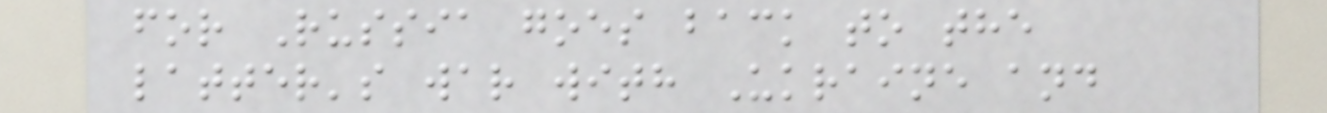for Russia goes back to the
latter's war with Ukraine and
